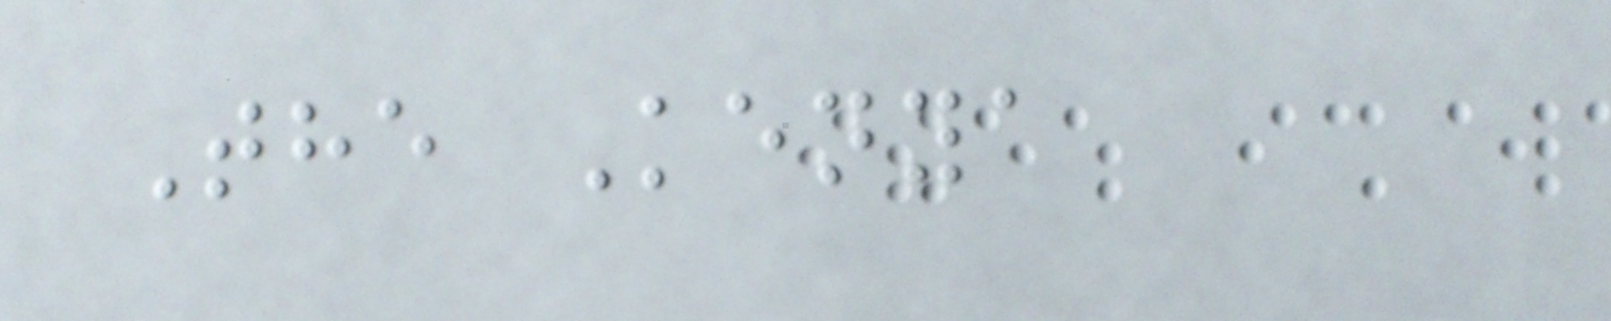The Kenya
